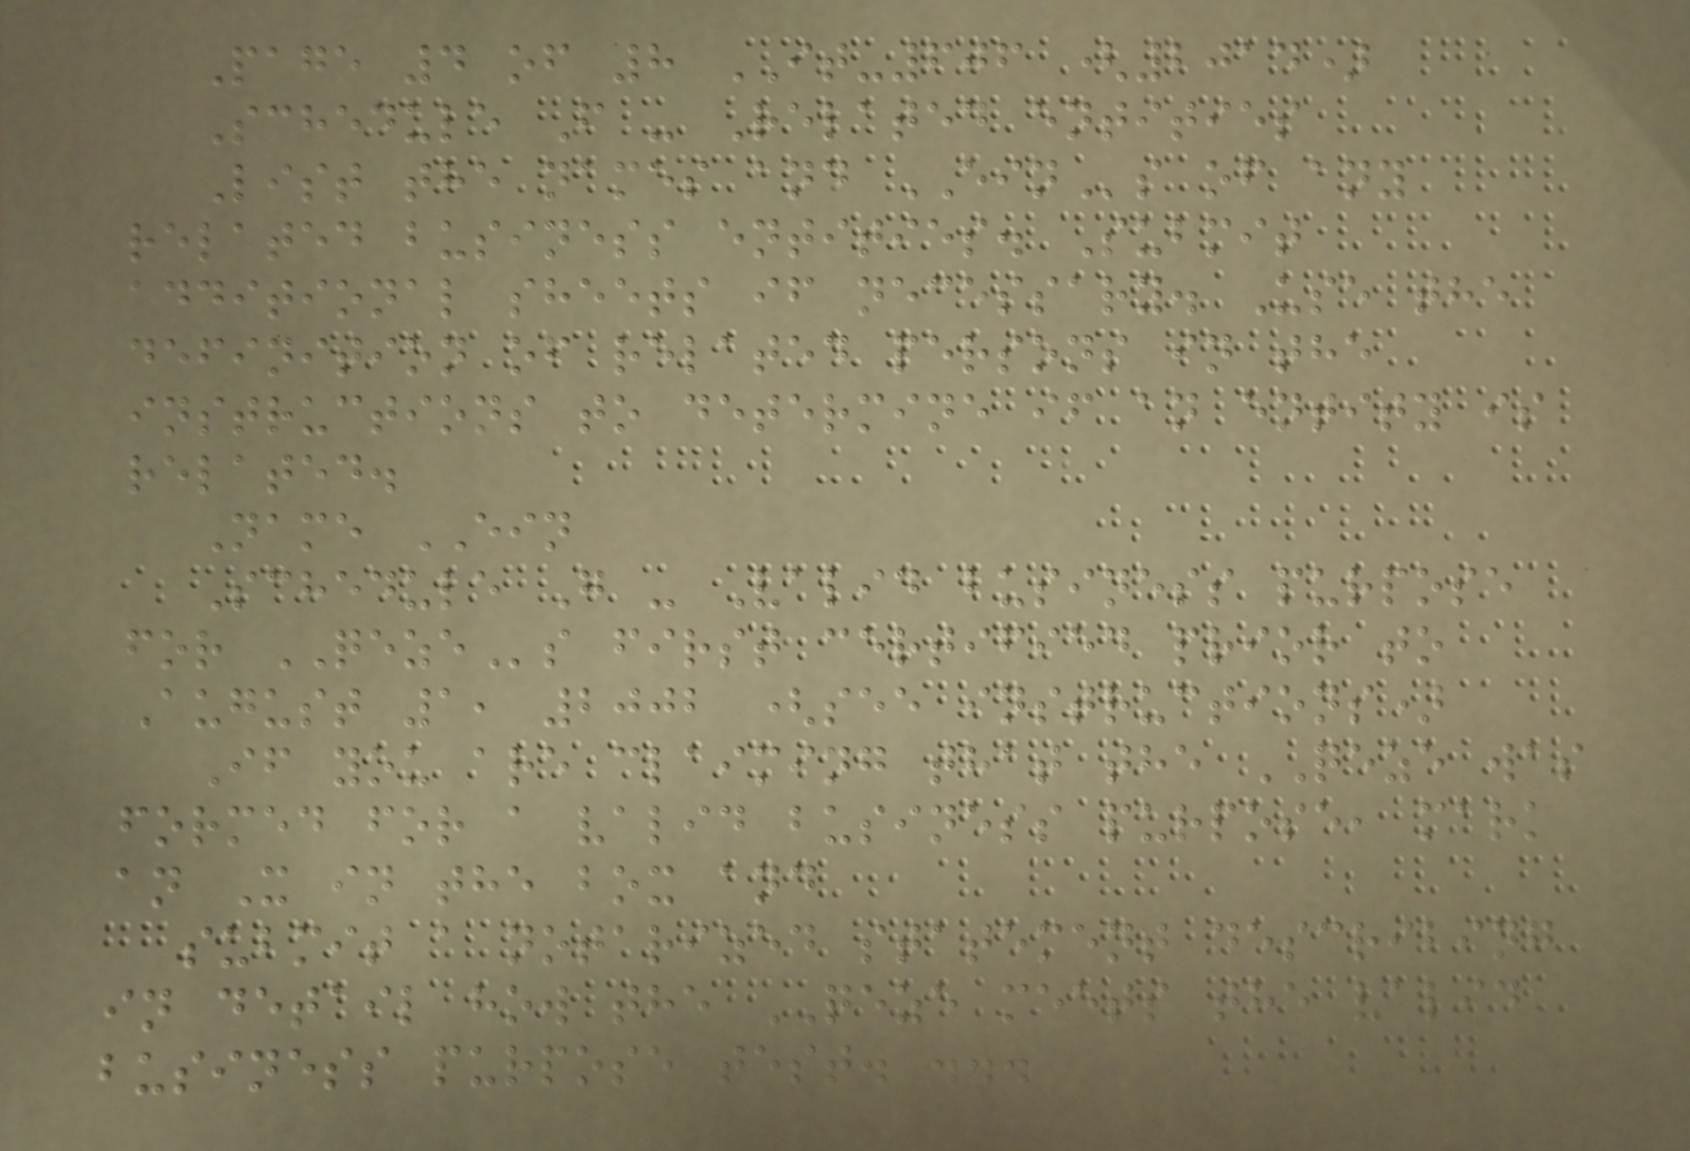Page 4 of 8 IT-606 (2014)
Schedule F - Related entities
List the names and EINs of any
related business entities. Submit
additional sheets if necessary. Use the
definition of related persons in the
instructions to determine if an entity is
related.
Name EIN
Schedule G - Valid business purpose
for QEZEs first certified prior to
August 1, 2002 (see instructions)
If you are claiming that the QEZE was
formed for a valid business purpose, mark
an X in the box and
submit a notarized statement describing
in detail how the QEZE meets the valid
business purpose test. ...
